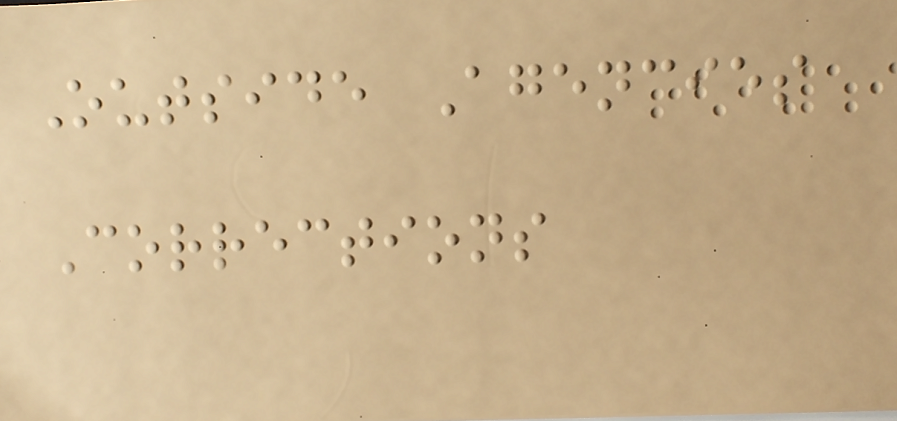Outside Agencies
Corrections
